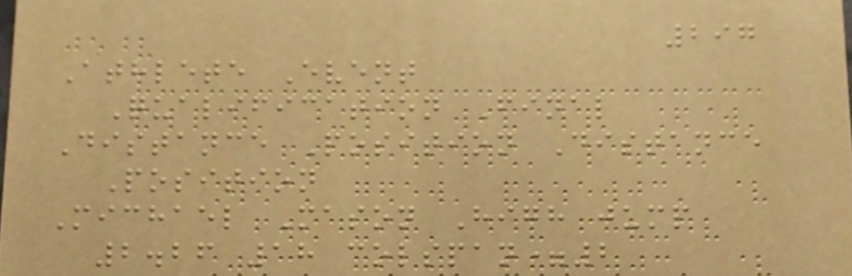297
Athlete Event
Qualification Final
Distance Position Distance
Position
Michael Mason High jump
2.26 18 colspan=2
